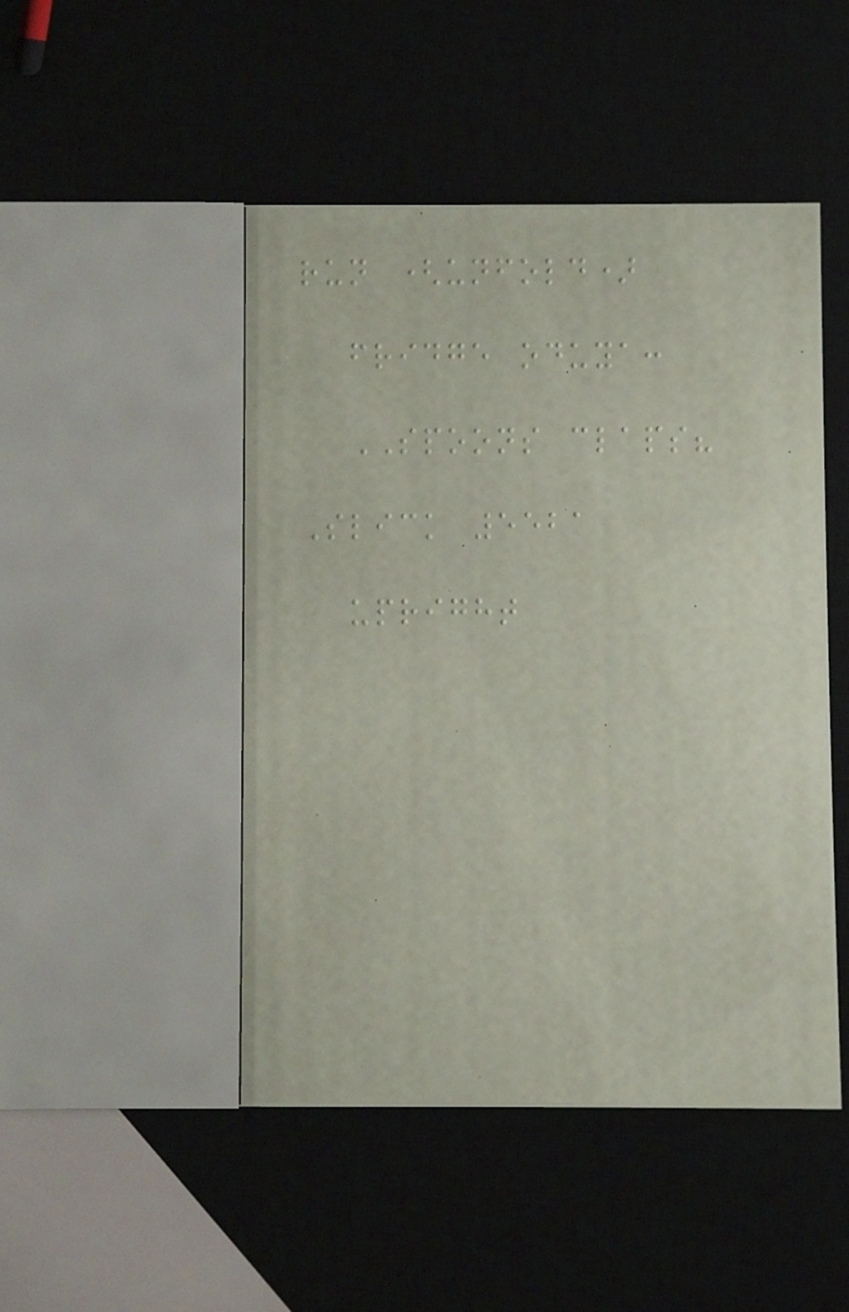run (unfold)
fridge oduya:
SPOONS claps?
Slick 5521
upright
